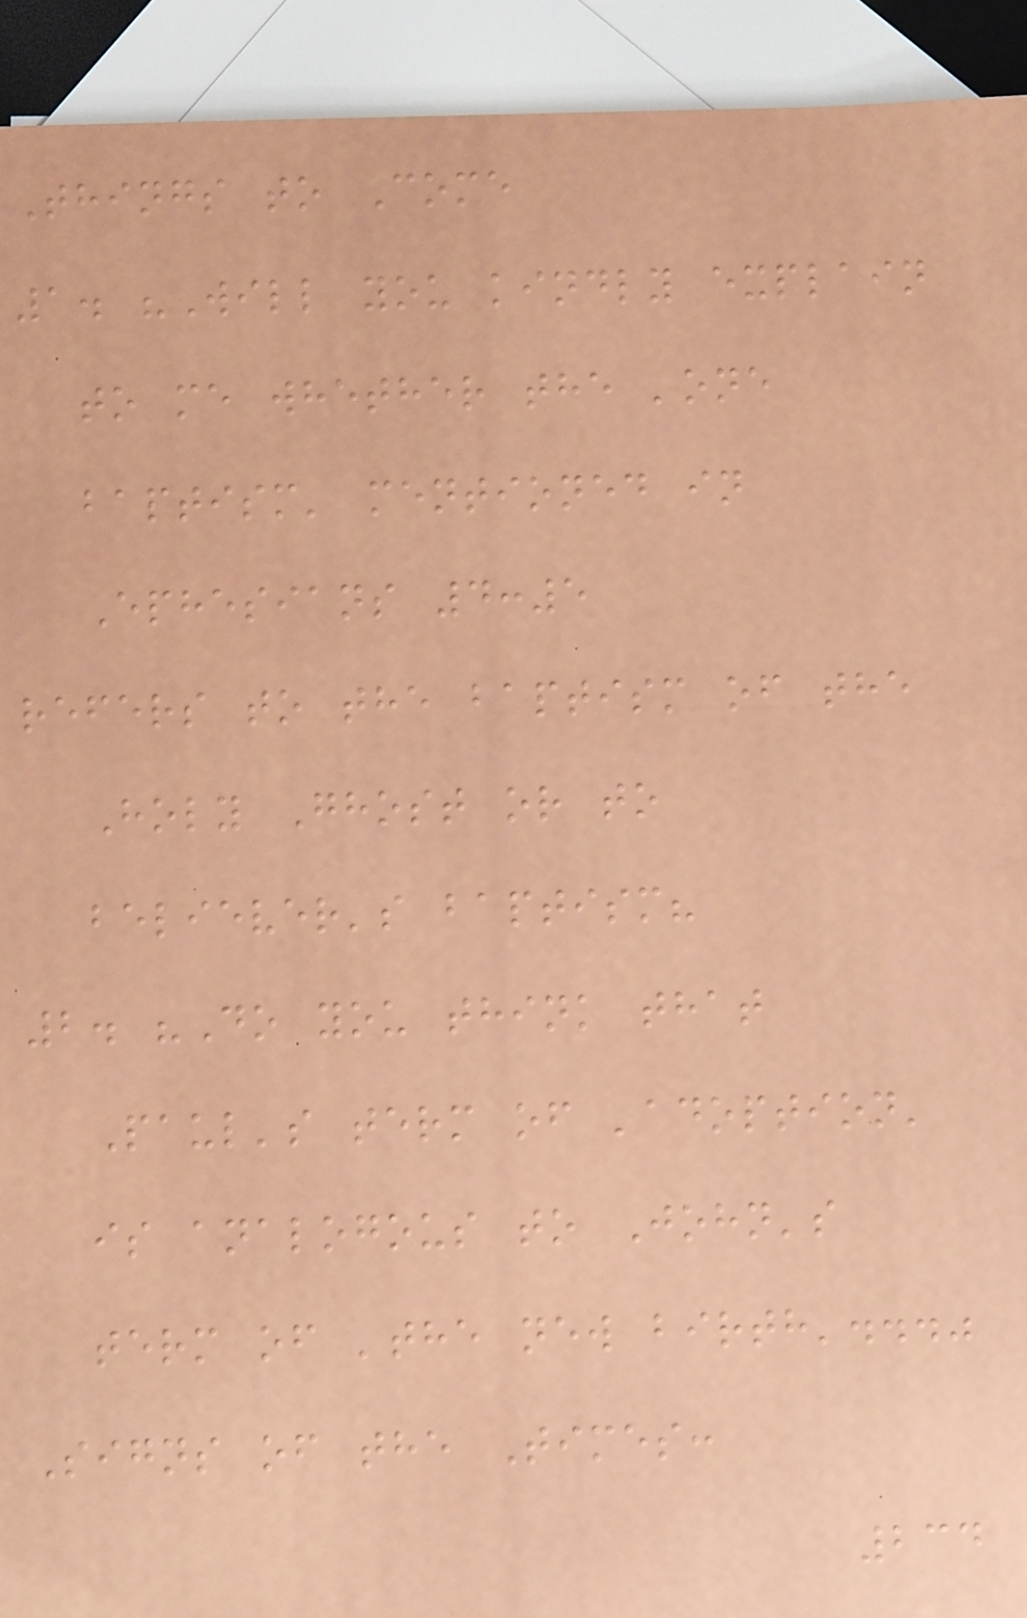Things to Come
1. "Will you kindly explain
to me whether the 'one
baptism' mentioned in
Ephesians 4:5
refers to the baptism of the
Holy Ghost or to
believer's baptism?
2. "Do you think that
Paul's term of 'adoption'
is analogous to John's
term of 'the new birth'..."
Signs of the Times:
234
